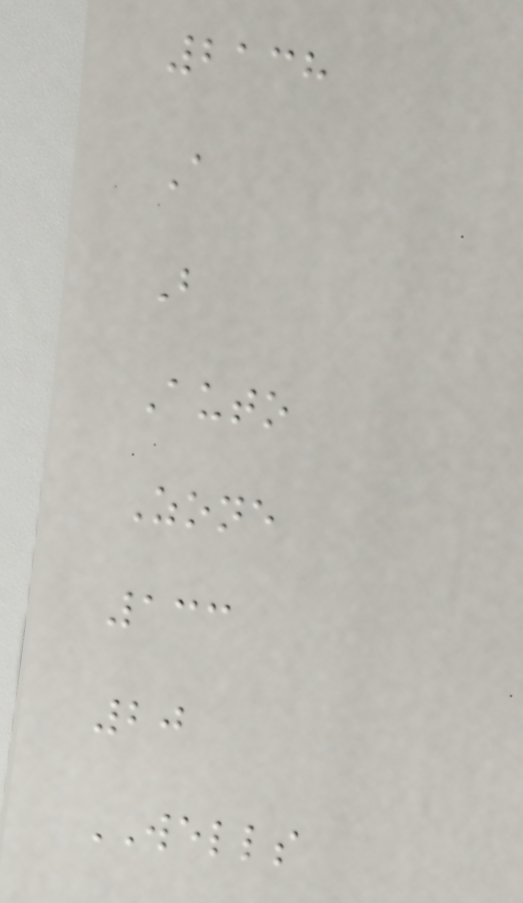2138
A
B
Auto
Zone
133
20
WELLS
